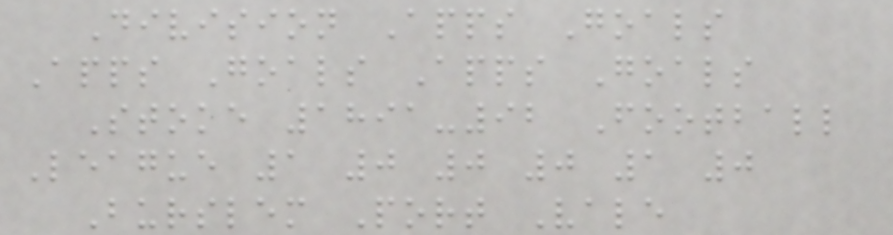Division Apps Goals
Apps Goals Apps Goals
Stoke 1891-92 Football
League 1 0 0 0 1 0
Burslem Port Vale
